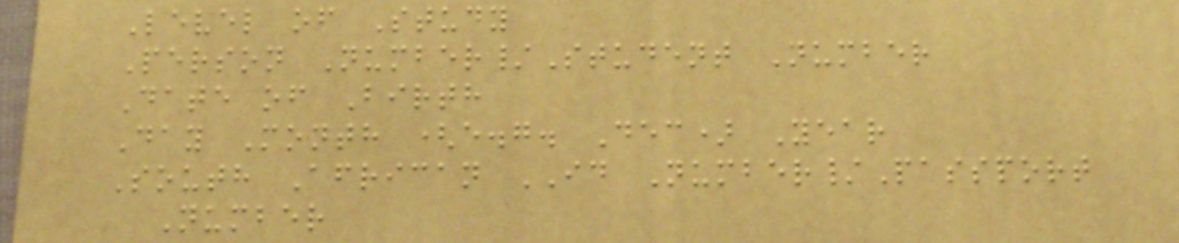Level of Study
Person Number/Student Number
Date of Birth
Day Month (e.g. Dec) Year
South African ID Number/Passport
Number
